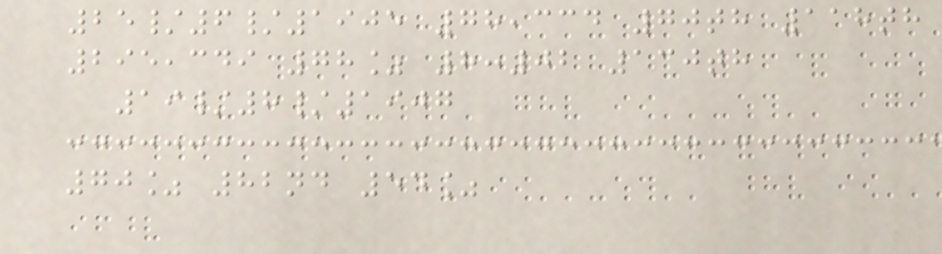25/6/1905 78,334 70th 118th
295,349 78% 8:02 130th
19/8/1907
70% 82nd 54%
